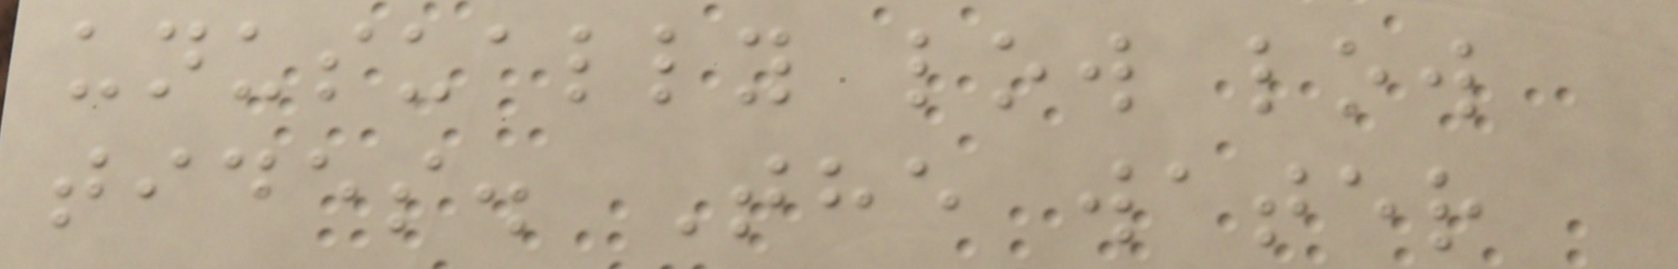unusually low low
tides. The water
